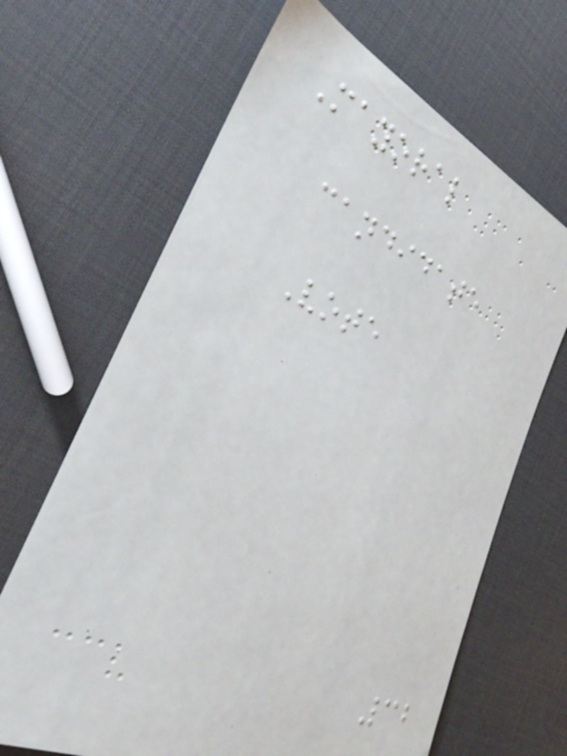Mayoral
candidate
Vote
32
